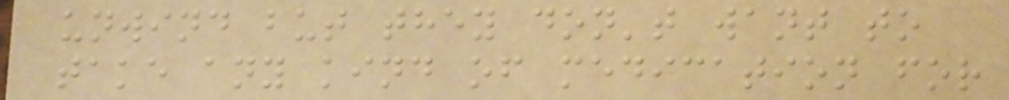unwind but they don't want to
take any kind of medication for
